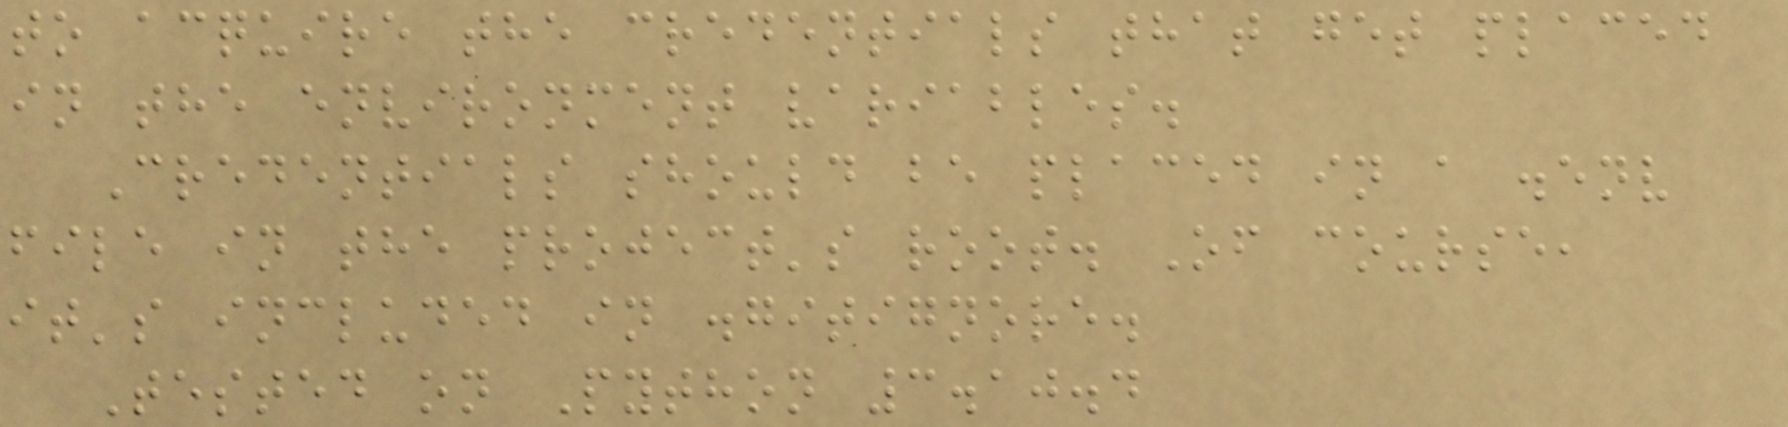to acquire the credentials that get placed
in the environment variables.
Credentials should be placed in a .env
file in the project's root. Of course,
it's included in .gitignore.
Tested on Python 3.10.4
